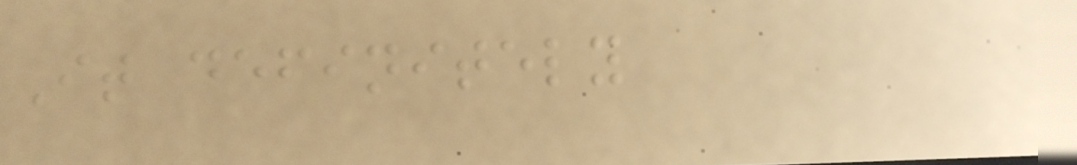It definitely
